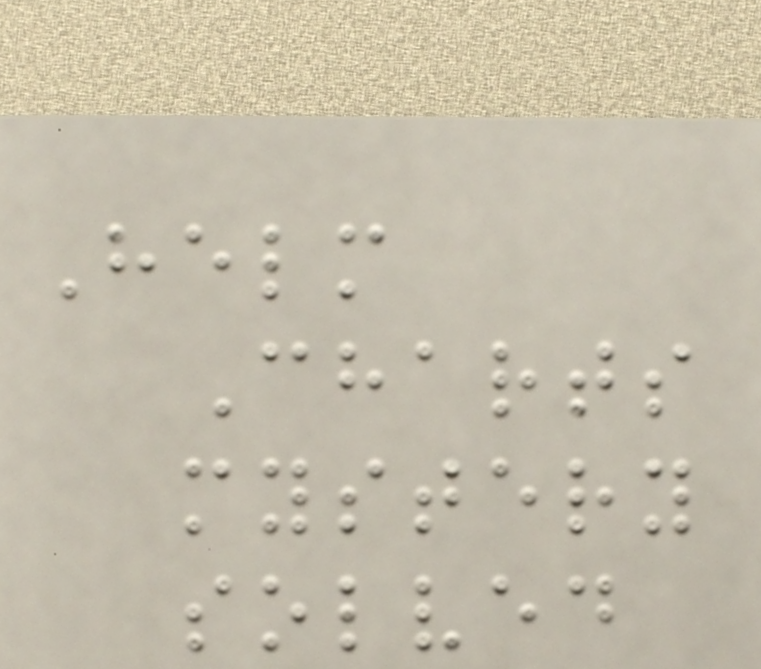Helm
Charts
mystery
solved
